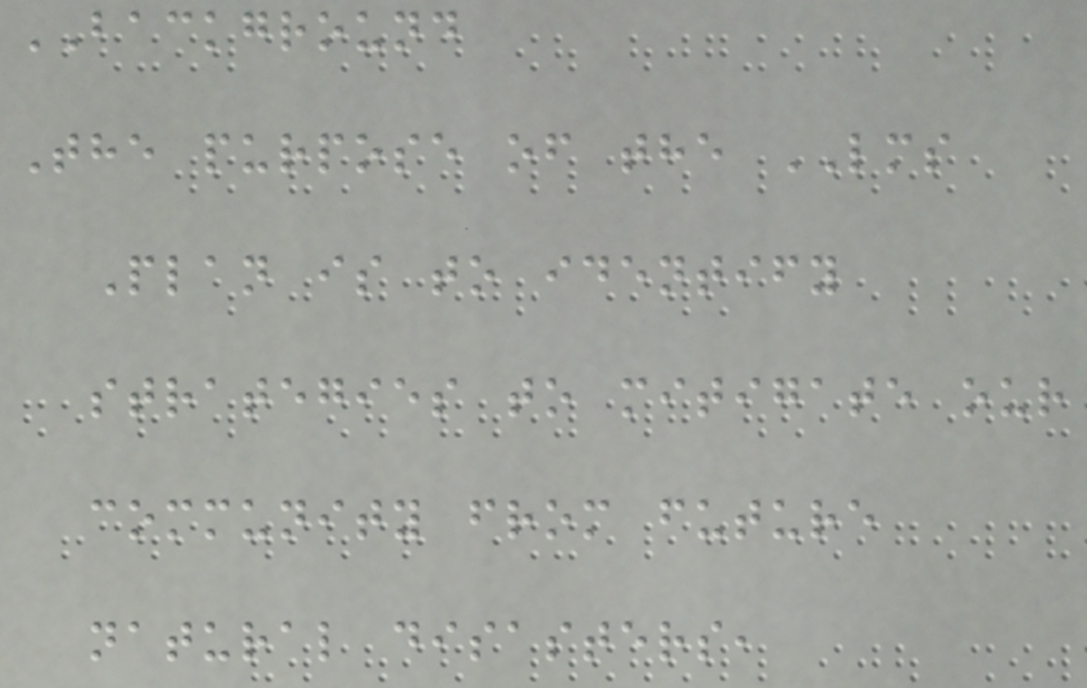BACKGROUND
The purpose of the LMS
Plan is to identify
strategies to mitigate our
community from future
natural disasters,
